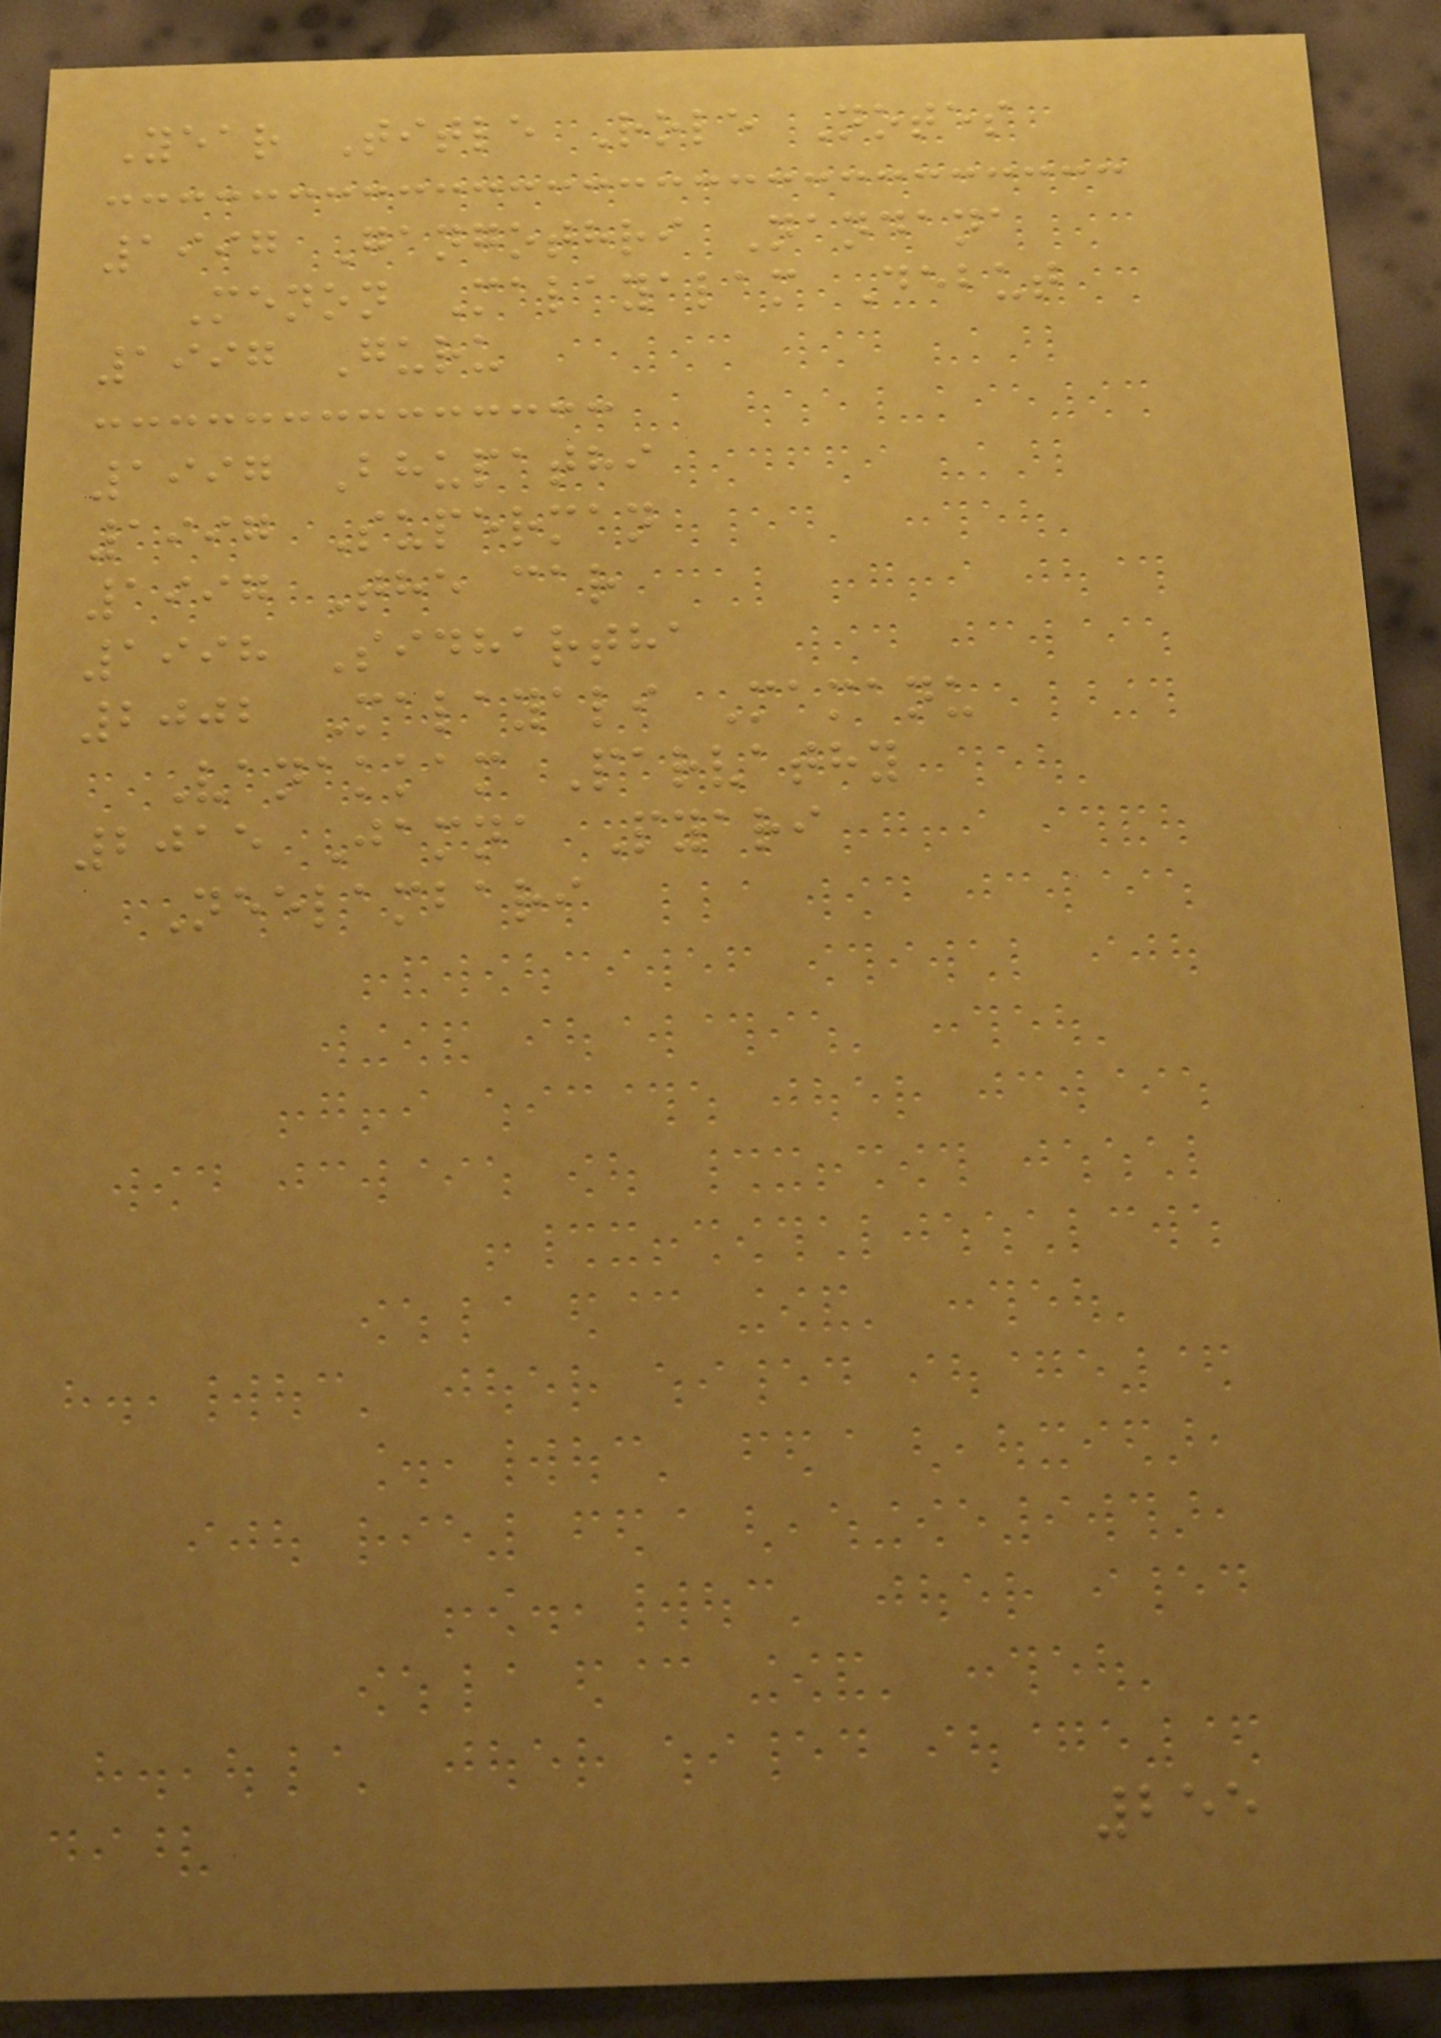Year Title Role Notes
1997 Gangothri Nandana
Menon Malayalam Debut
1997 Guru
1997 Bhupathi
1997 Superman
1997 The car
1998 Sidhartha
2002 Malayali Mamanu
Vanakkam Parvathy
2015 Jamna Pyari
Neelambari
255
